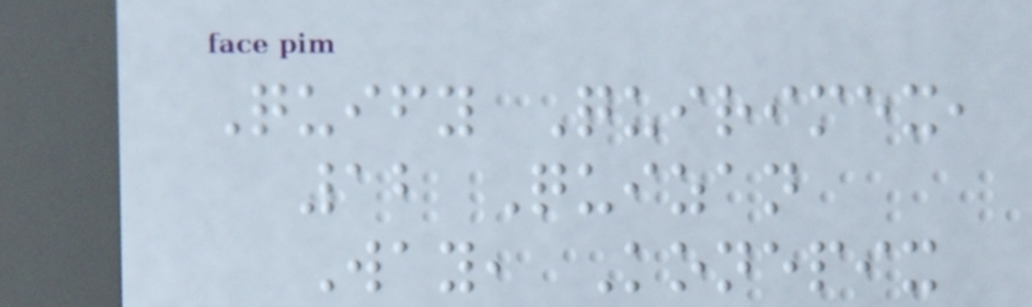Quify Quirimex,
12 Quizan
Way, Konepix
